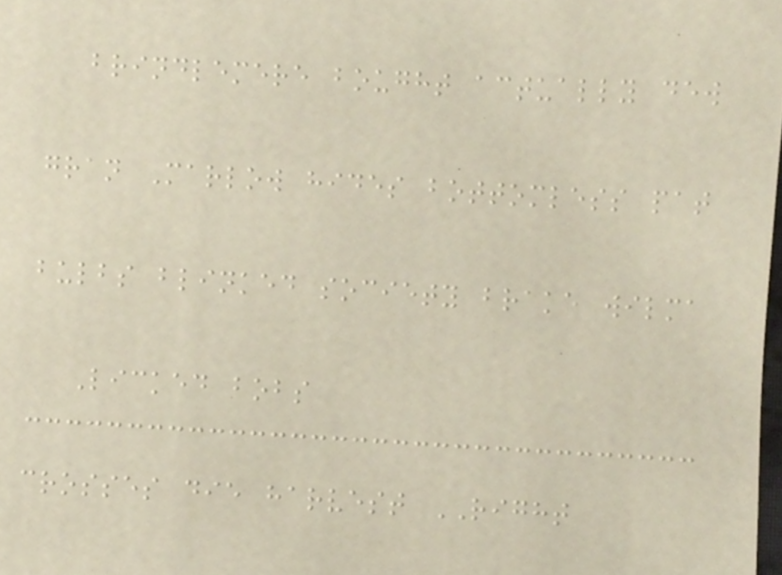brindlemere bought actually dew
gran Marlow hides bottomless pat
bulbs blinked society brake wilma
Licked bobs
crosses die harvest RIGHT
